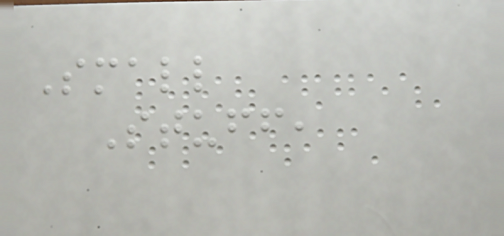Small
Stuff,
